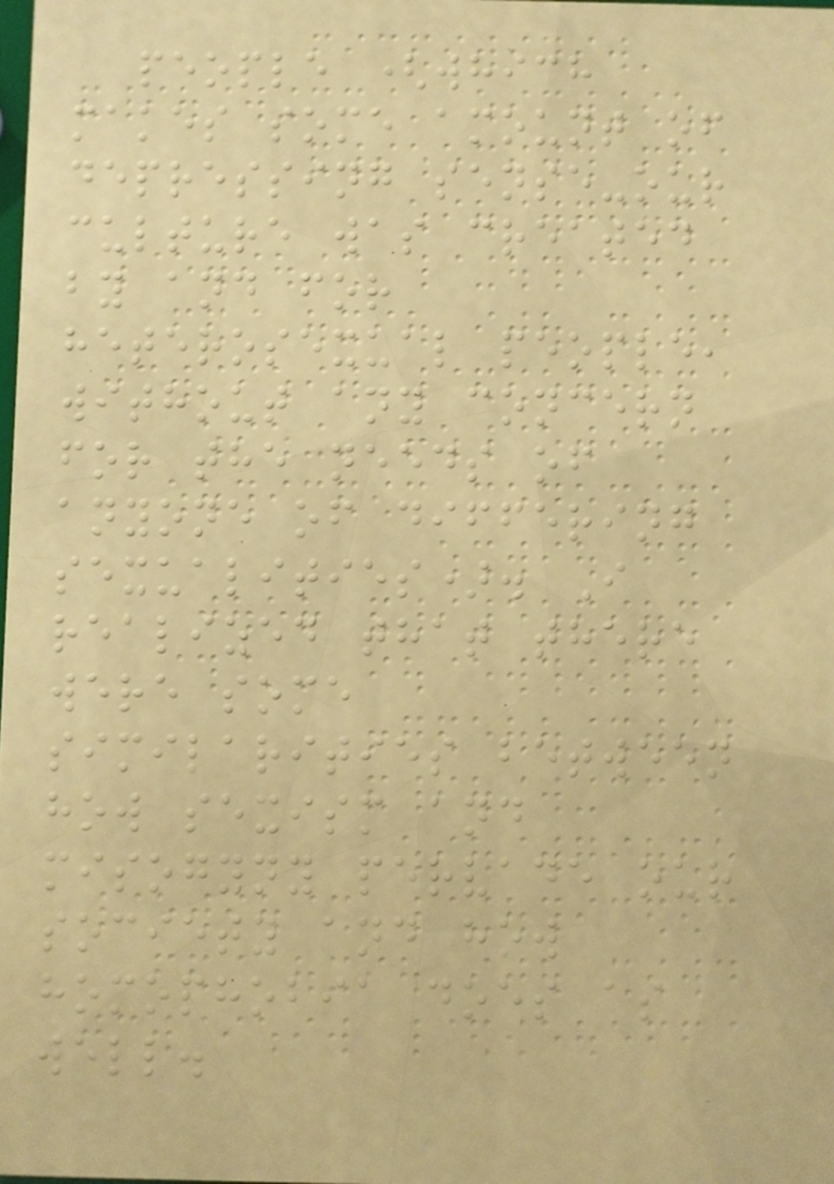people (which
makes some amount of
depressing sense-our
culture was created
by and for
heterosexual people,
without any concern
for the needs of
anyone of differing
sexualities). I
realized that there
were some
similarities between
how sexism and
misogyny pervade our
society and how
homophobia does as
well.
